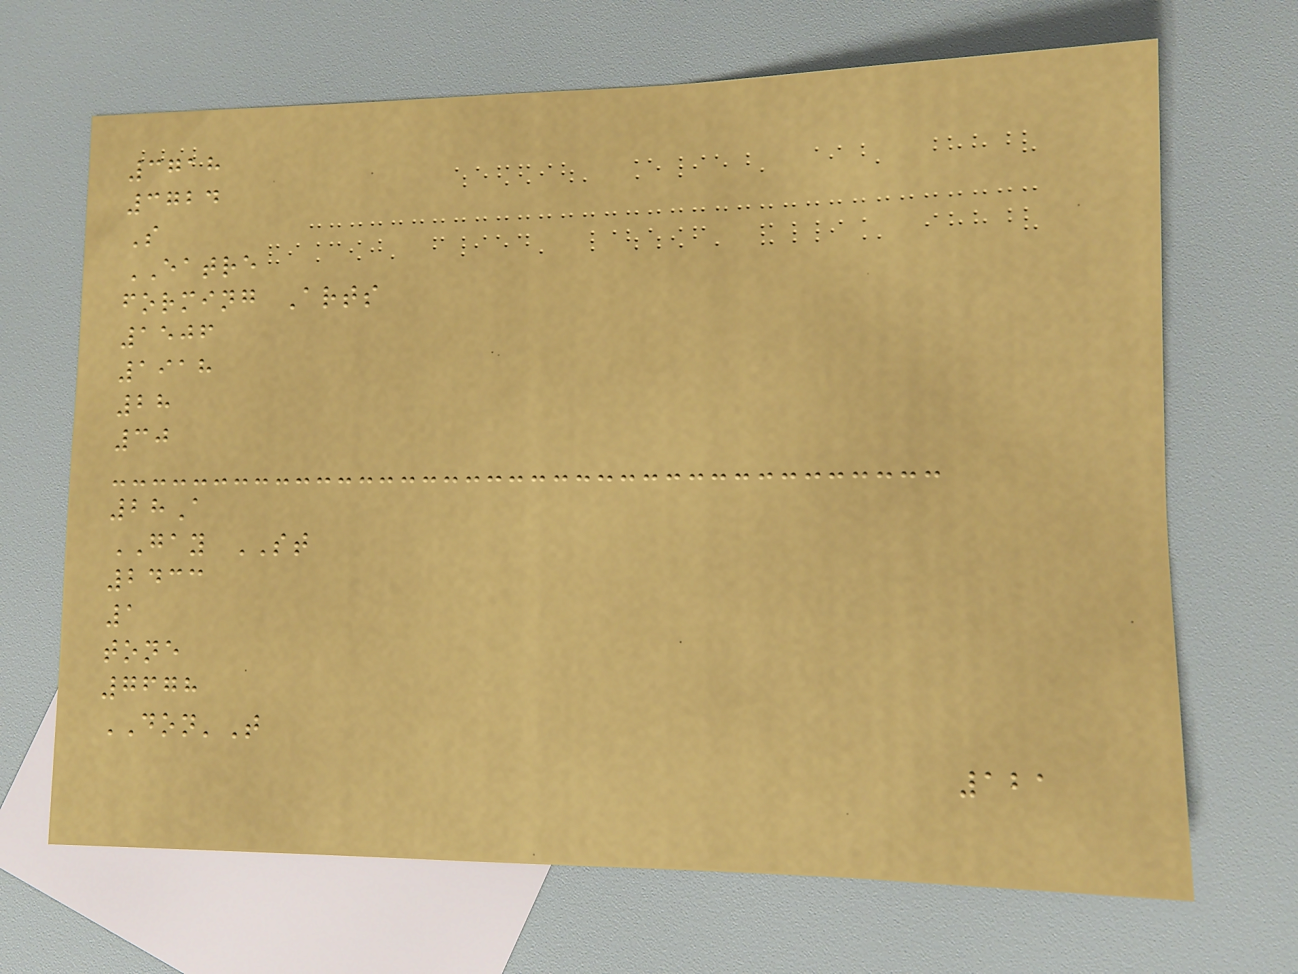3718
3724
S
EATRE
forming Arts
1506
1918
28
30
28A
GAY ST
2433
1
tone
7678
DON'T
121
